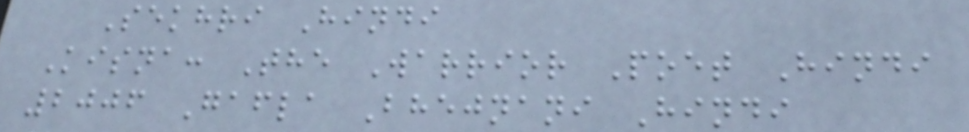Sekhri Hindi
Kisna: The Warrior Poet Hindi
2006 Gafla Bhejnani Hindi
